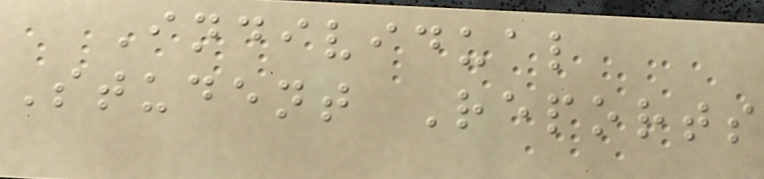Individual
Student Reports
